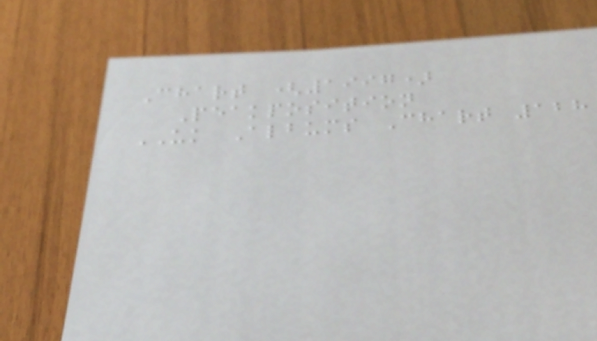Chart (1997)
Peakposition
UK Albums Chart 128
